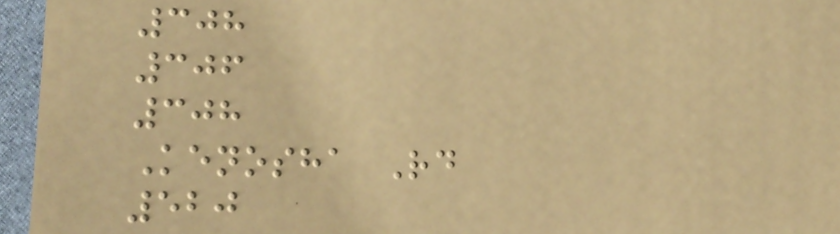308
306
308
Kenosha Rd
520
